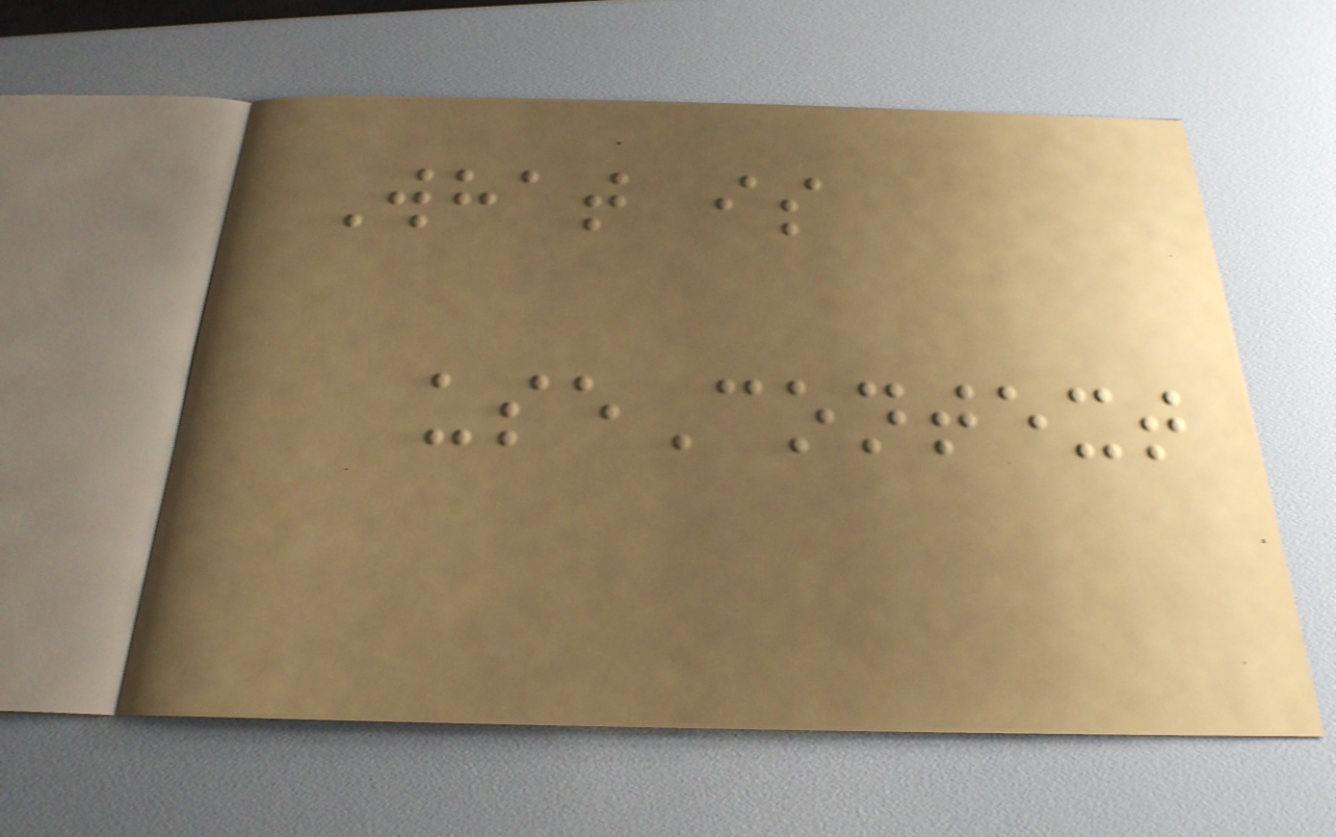What is
useContext
